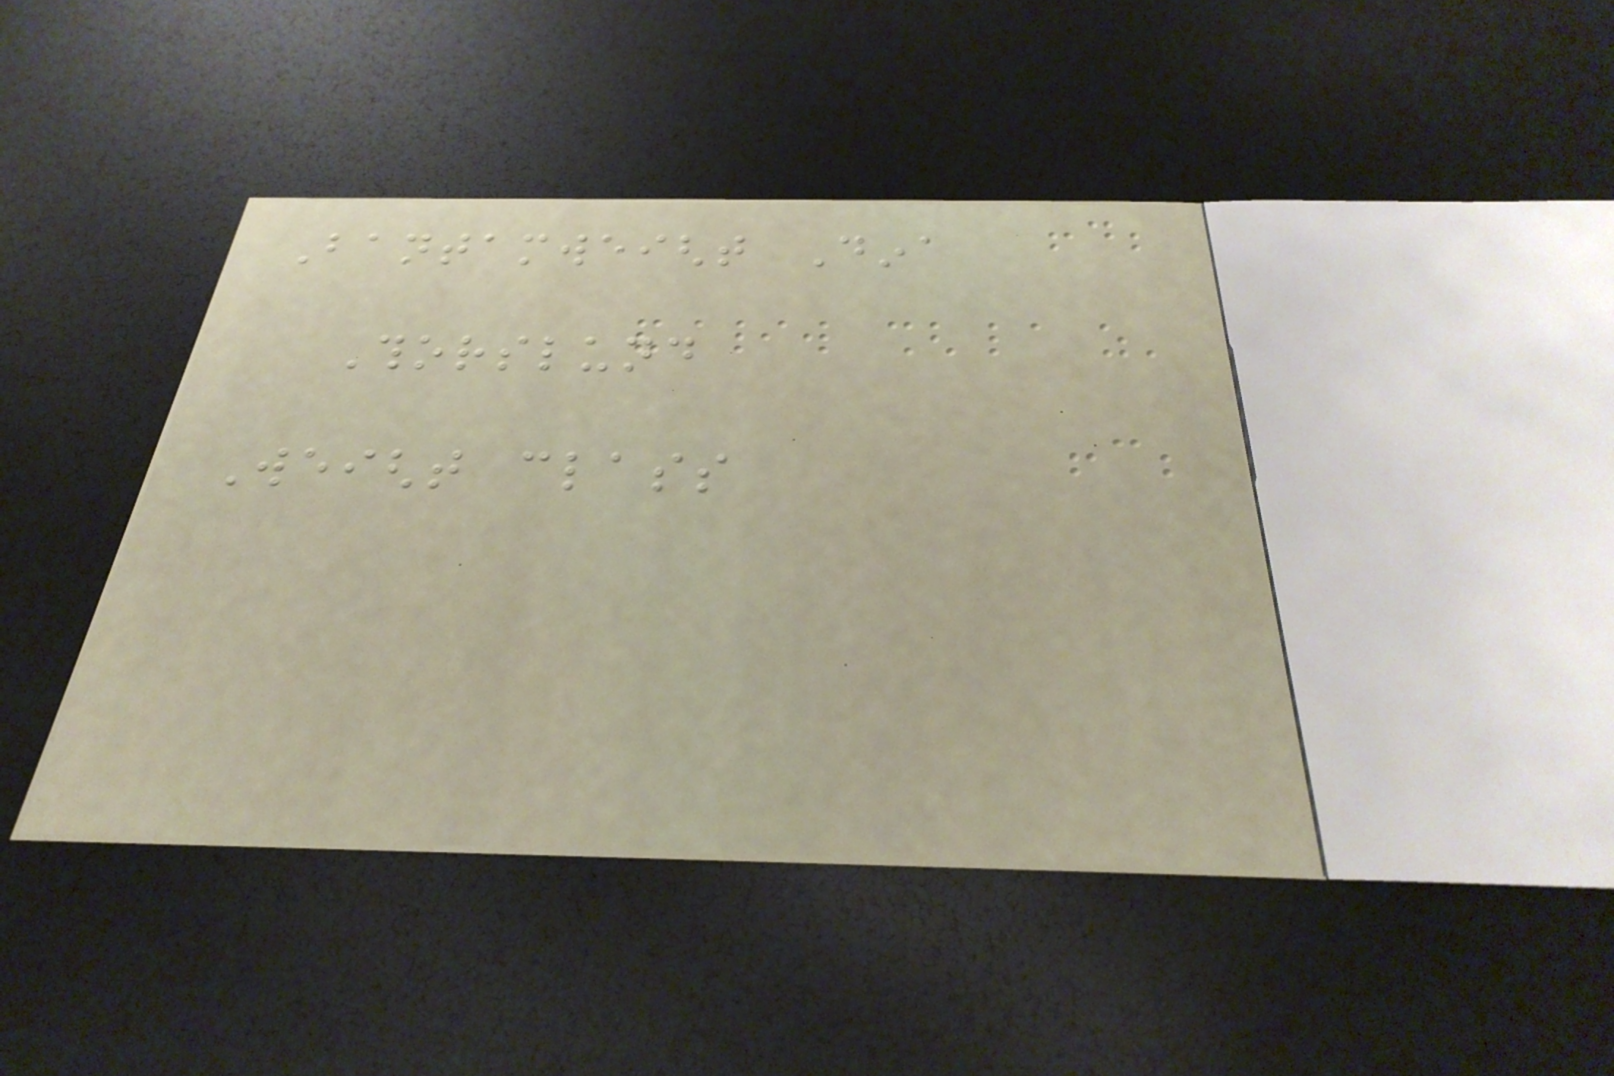Bantamweight Dina
Thorslund
Weight class
